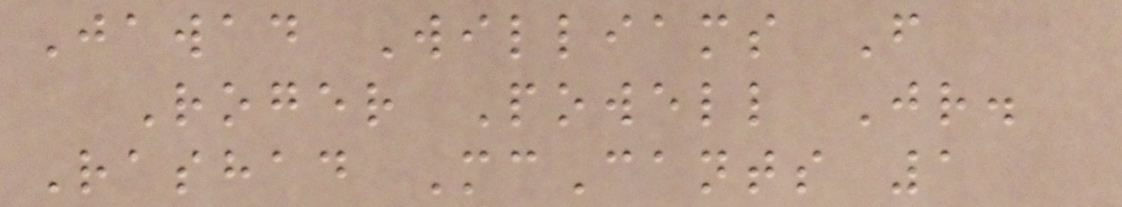Jawad Williams F
Roger Powell Jr.
Rashad McCants 1
